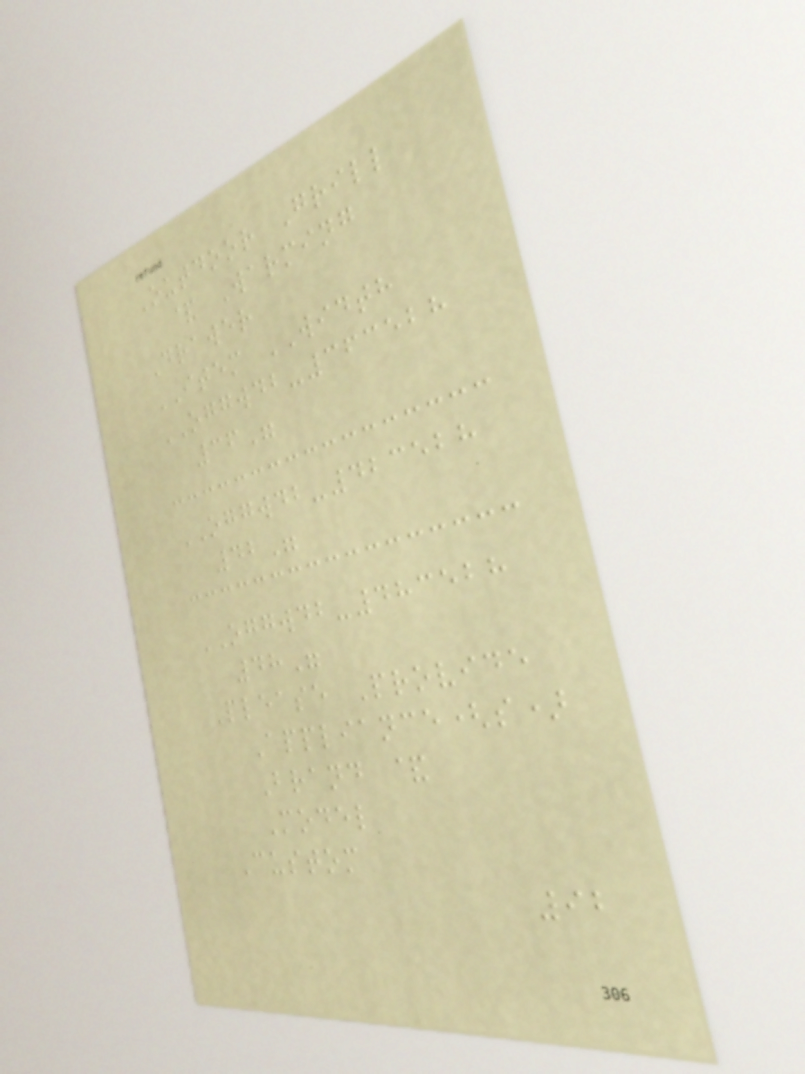Outdoor Grill
& Warming
Drawer
ITEM WIDTH
OGGWDB-363528
36"
OGGWDB-423528
42"
OGGWDB-483528
48"
Please Provide
Appliance(s)
Brand &
Model
Custom
92
